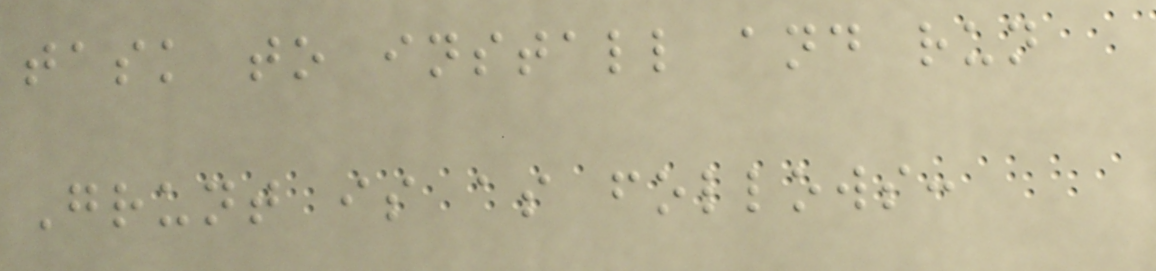task to install and run
Grunt is as follows:
